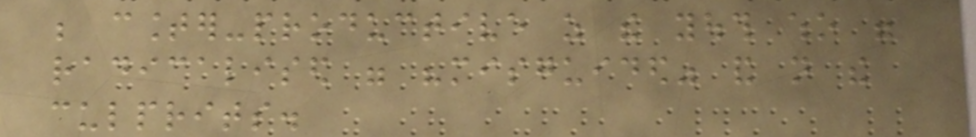be counter-productive as the youth who were
radicalised were "misguided" and not the
culprits.
